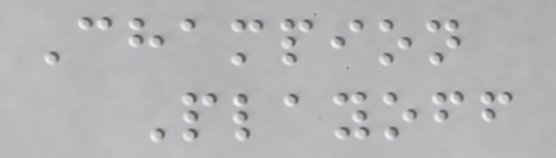Champion
Playoff
